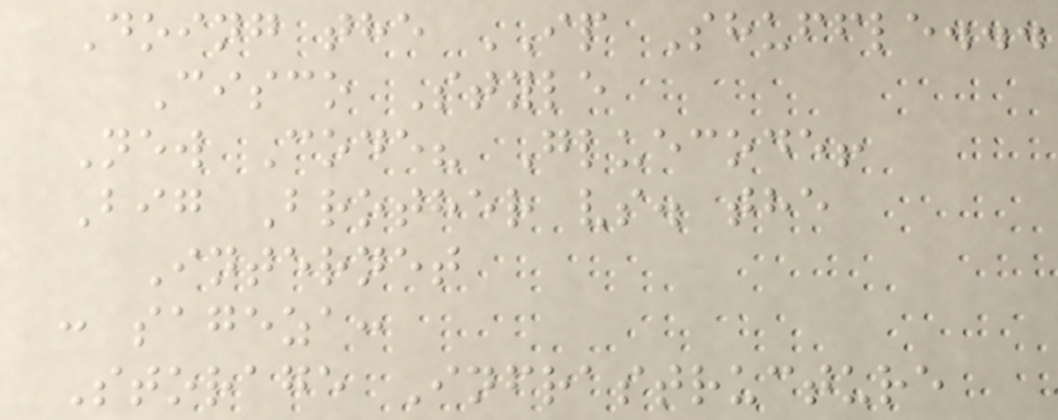Doing the IP Shuffle...
Cisco Style
New Code? Gluecode!
Big Brother vs. the
Internet
: sageza:
Storage Infrastructure
